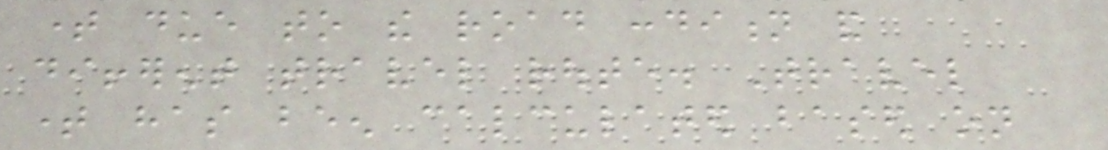time due to the road condition and
different travel route. Travel
time has been calculated based on
